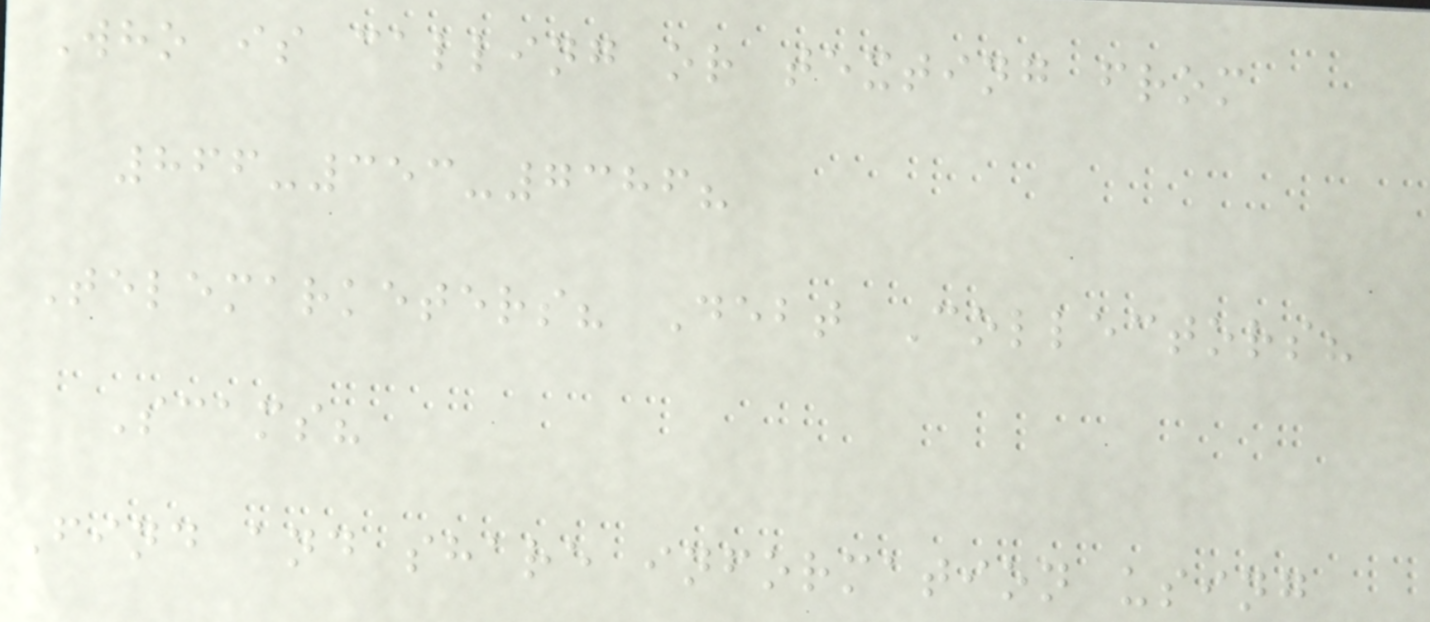Who is calling or texting from
866-353-7386?
Telemarketers? Debt Collectors?
Scams?
Find and share information using
